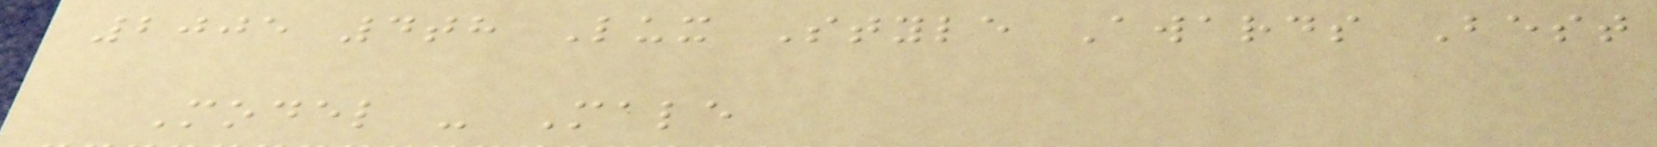2005 4th Lux Style Awards Best
Model - Male
